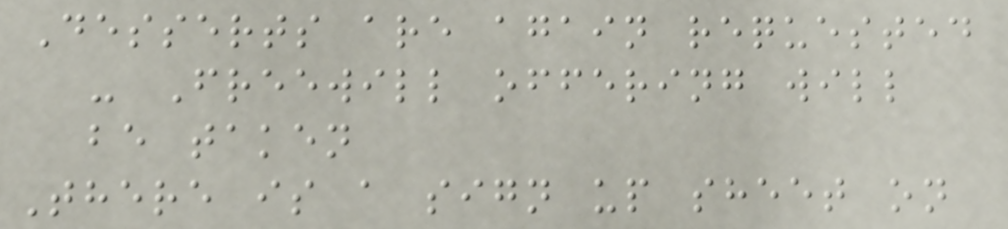Desserts are again requested
- Freewill offering will
be taken
There is a sign up sheet on
